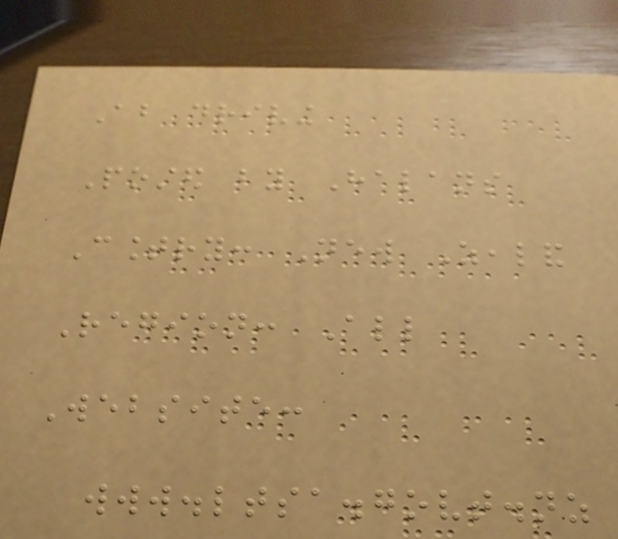About driving
Posted by Halans
Country: New Zealand
Region: All
Website:
www.ltsa.govt.nz
